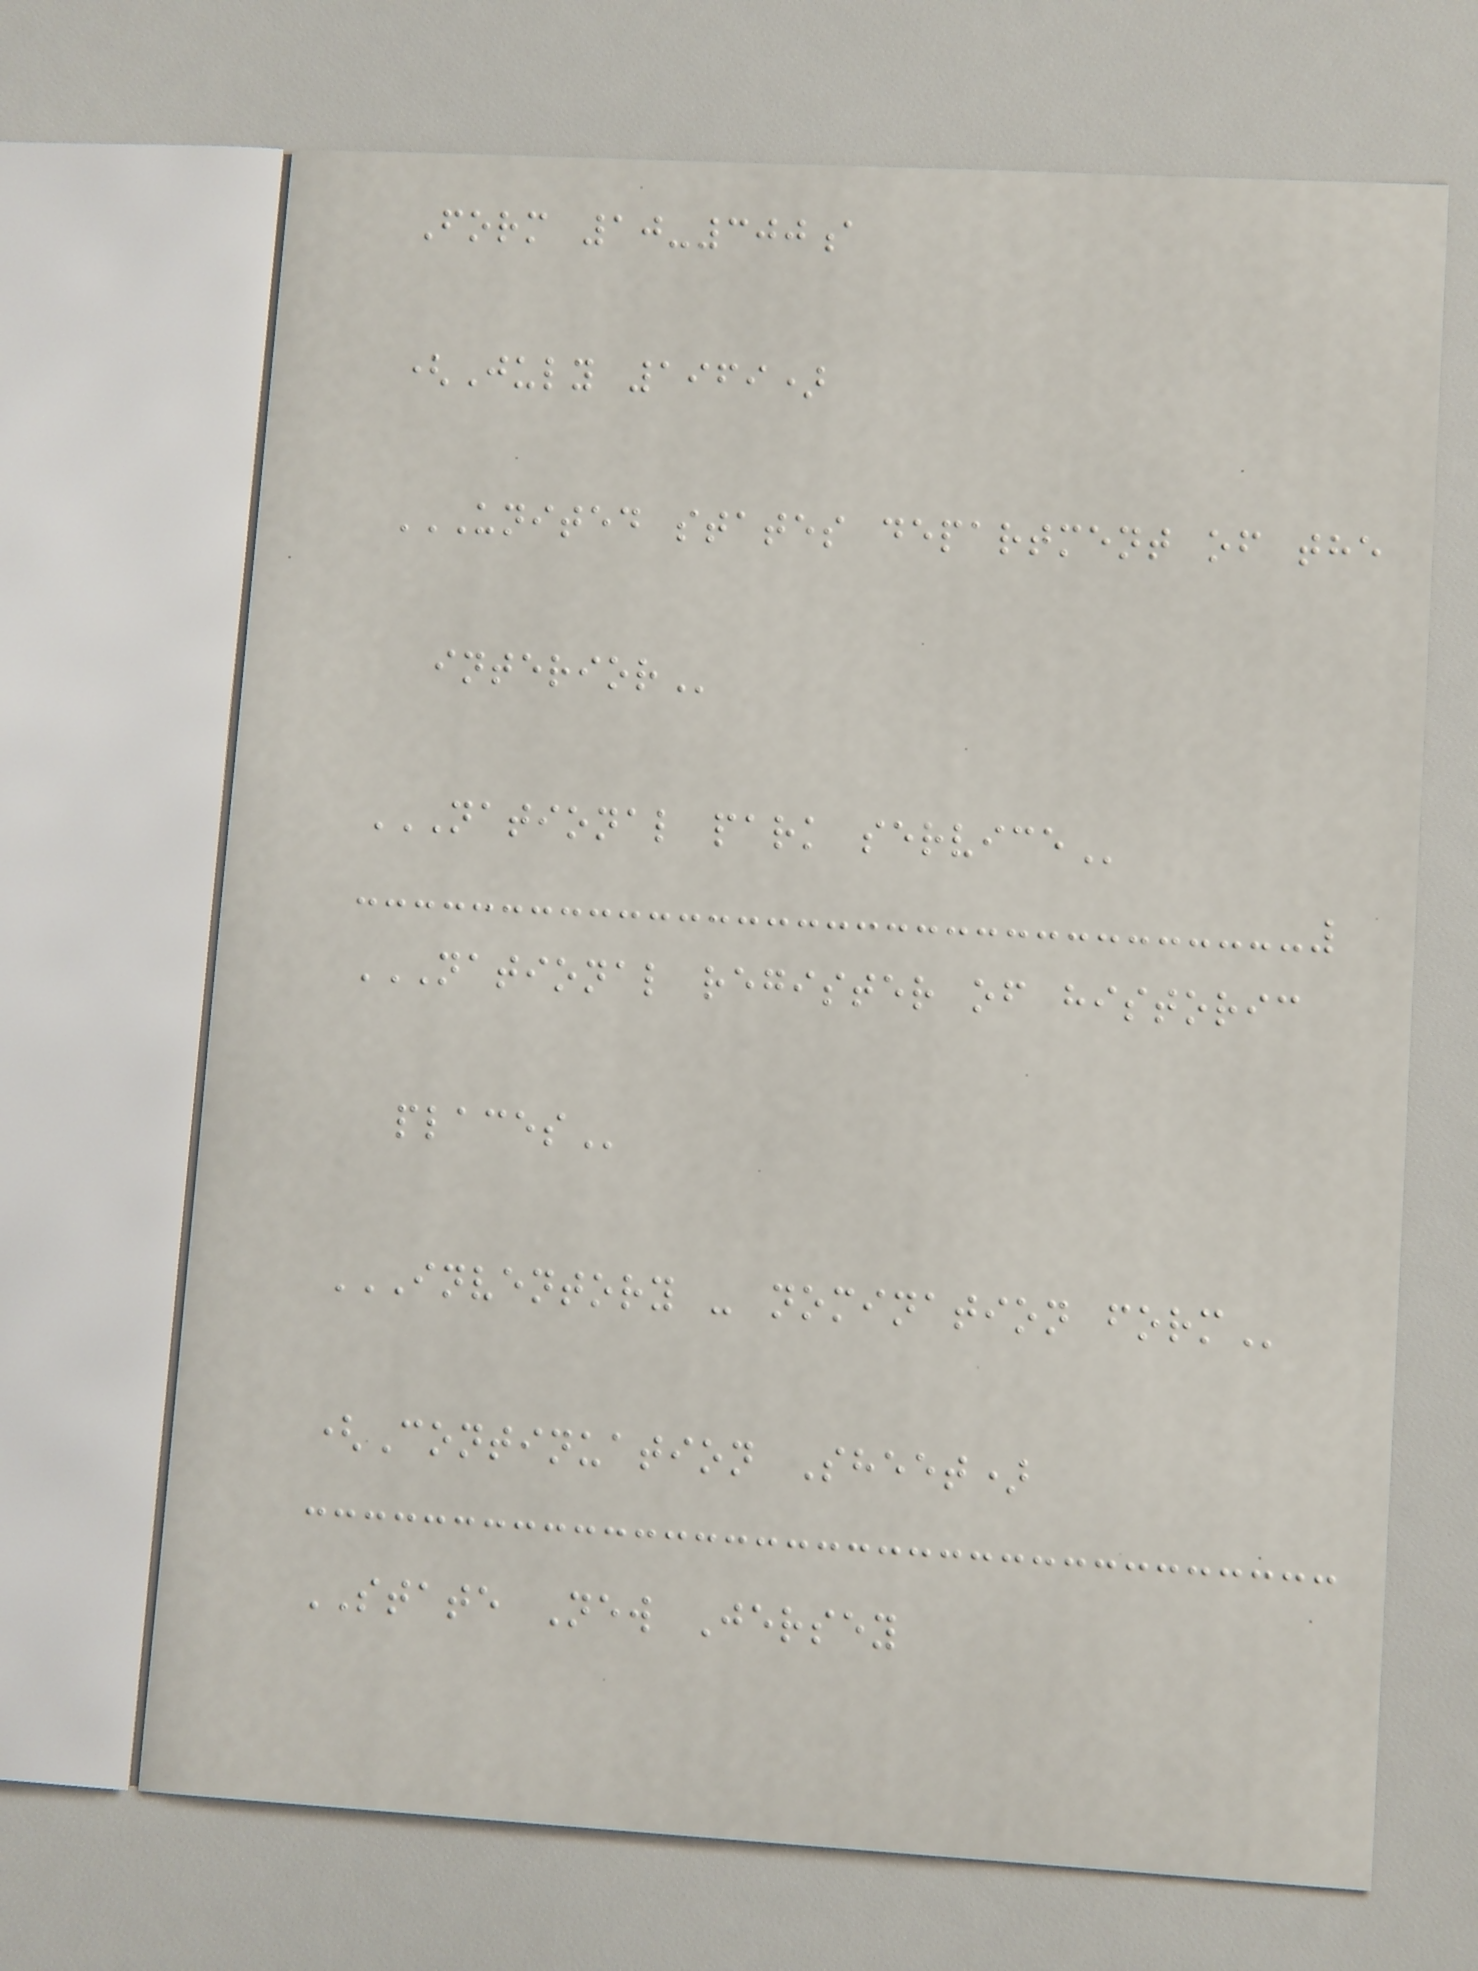Form 10-300a
(July 1969)
UNITED STATES DEPARTMENT OF THE
INTERIOR
NATIONAL PARK SERVICE
NATIONAL REGISTER OF HISTORIC
PLACES
INVENTORY - NOMINATION FORM
(Continuation Sheet)
STATE New Jersey
